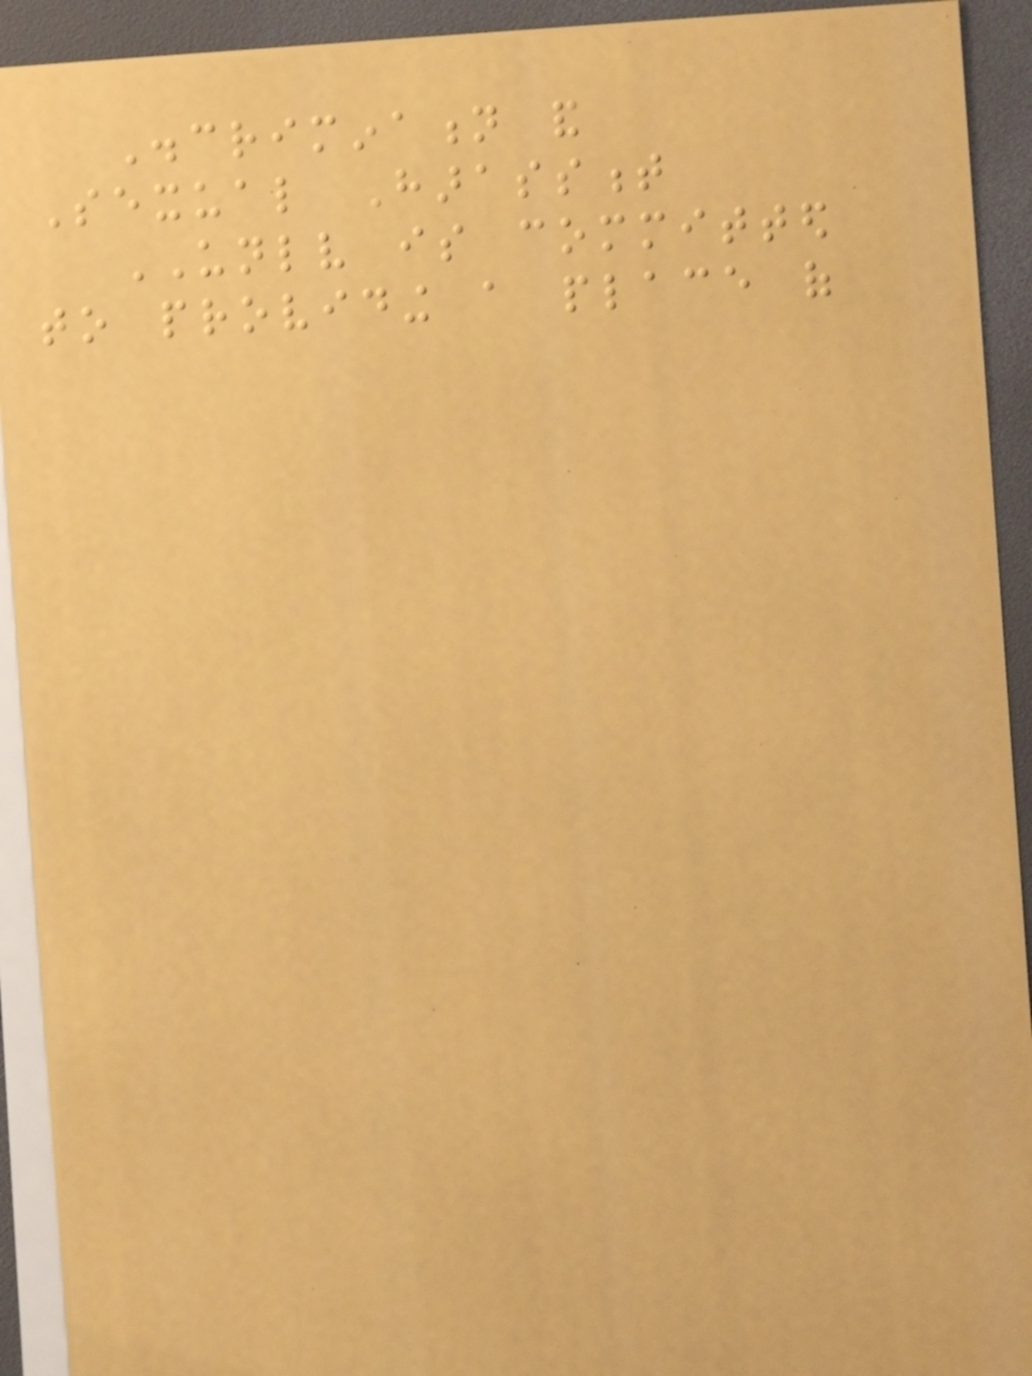Discrimination and
Sexual Harassment
UNLV is committed
to providing a place of
